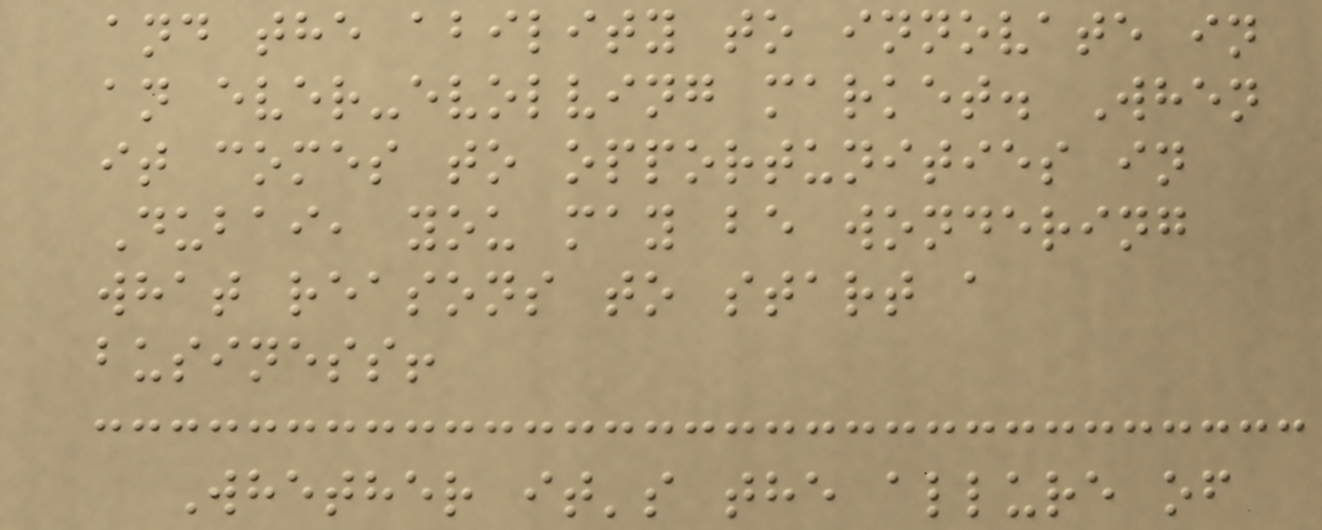and the ability to innovate in
an ever-evolving market. When
it comes to opportunities in
Dubai, you may be wondering
what reasons to start a
business!
Whether it's the allure of
